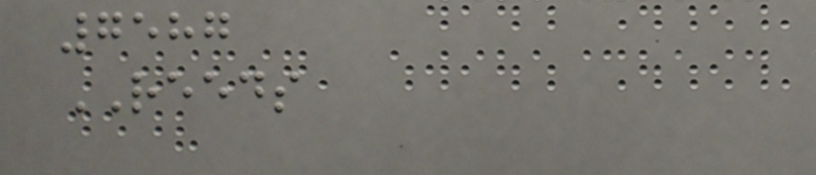7587
REEDS
